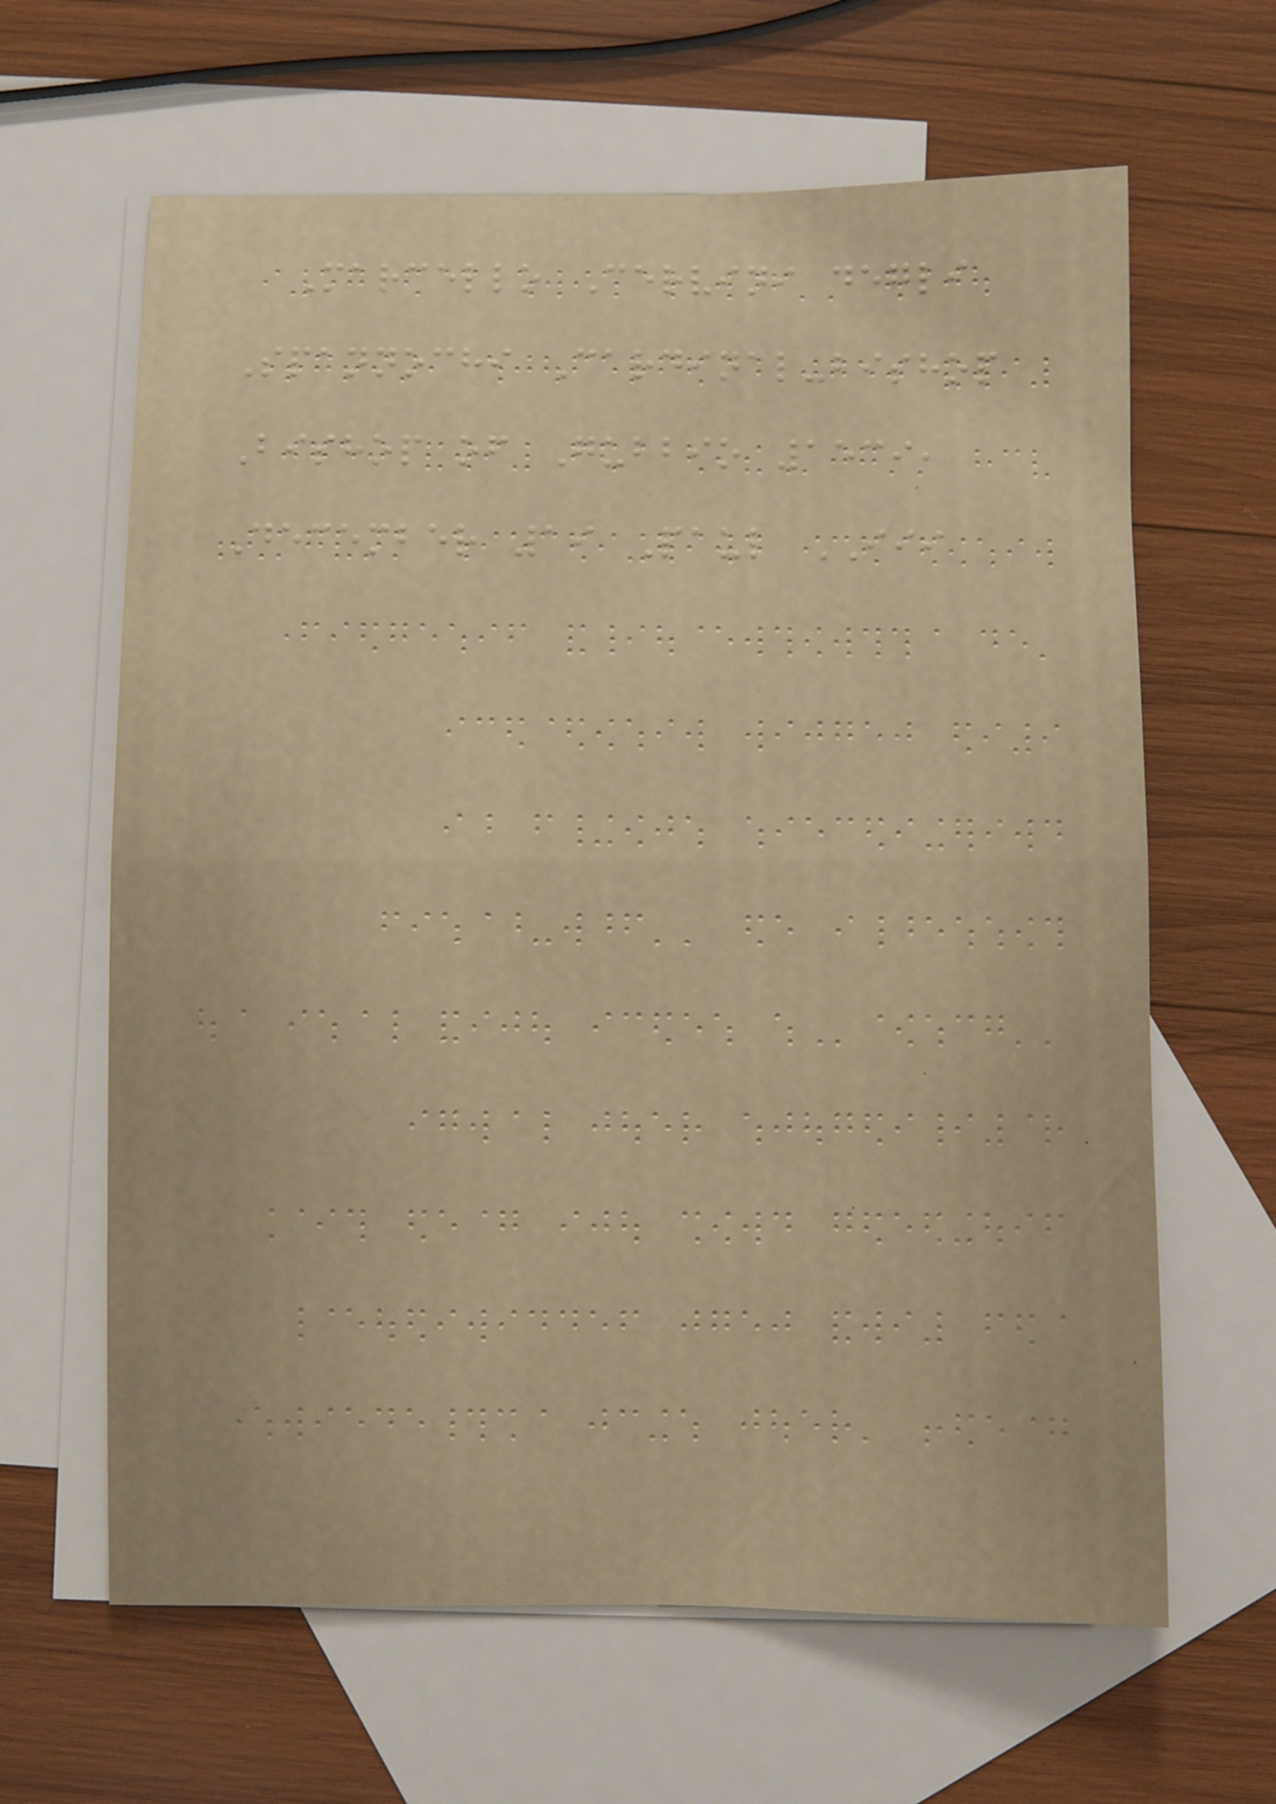Marcello Cervini degli
Spannochi Cardinal-bishop
Bishop of Gubbio 1539,
December 19 Paul III
